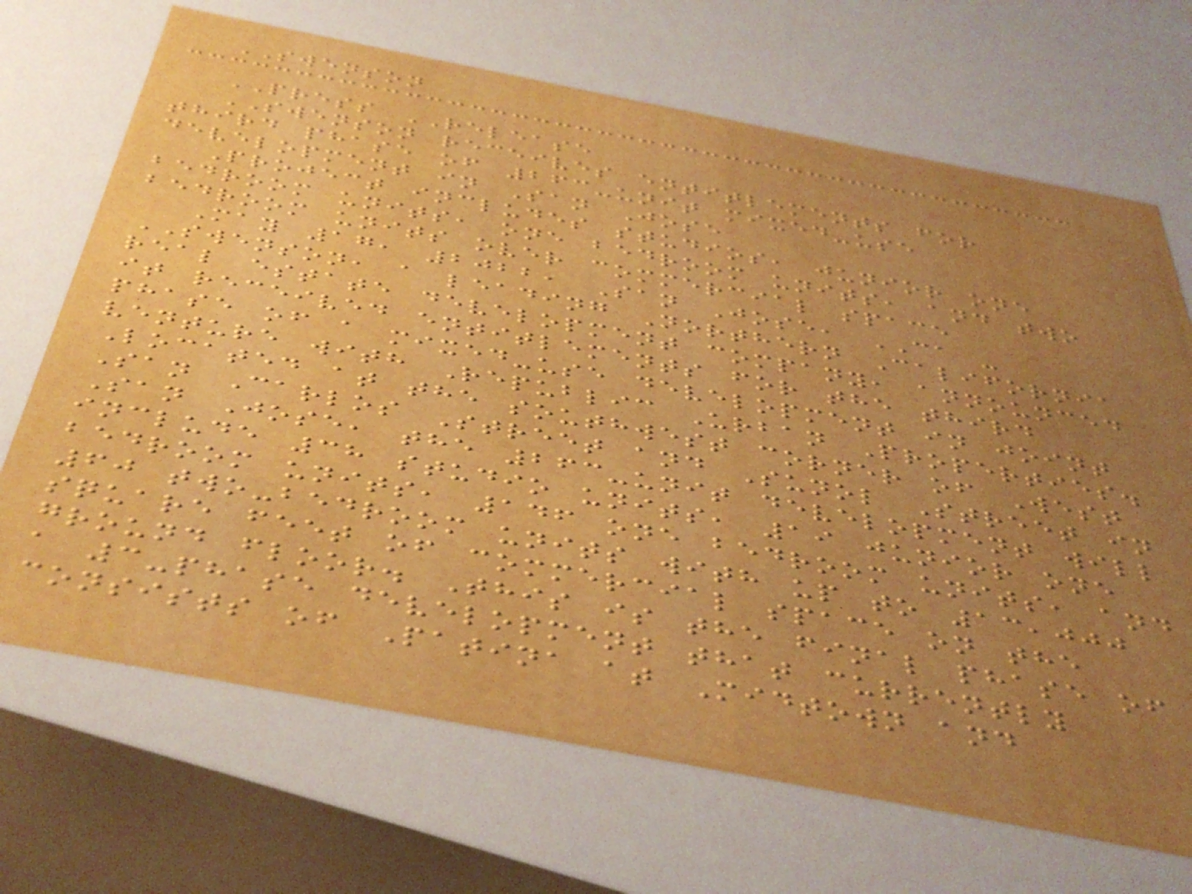SWENSON
PRESS RELEASE
SWENSON receives entitlements for
third phase of 263-unit mixed-use
development in San Jose
Project includes studios, junior one
bedroom units, one bedroom units, and two
bedroom units over commercial space
May 17, 2022, San Jose, CA -
SWENSON, a leading Northern California
real estate development company, announced
it received entitlements for the third
phase of a mixed-use development in joint
venture with Republic Urban Properties.
Located at the southwest corner of West
San Carlos Street and Sunol Street in
San Jose, the 263-unit development will
include 38 studio units, 19 junior one
bedroom units, 146 one bedroom units, and
60 two-bedroom units with up to 13,000
square feet of commercial space on the
ground floor. This is the final phase of
a 3-phase development that currently
consists of Patina at Midtown and
